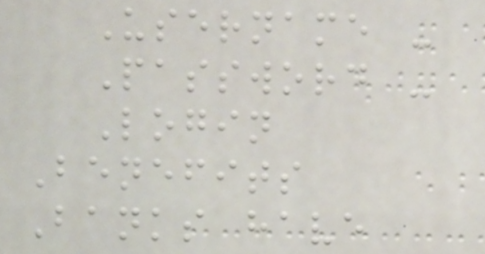Username -
Password -
Login
Benefits
Banks have
